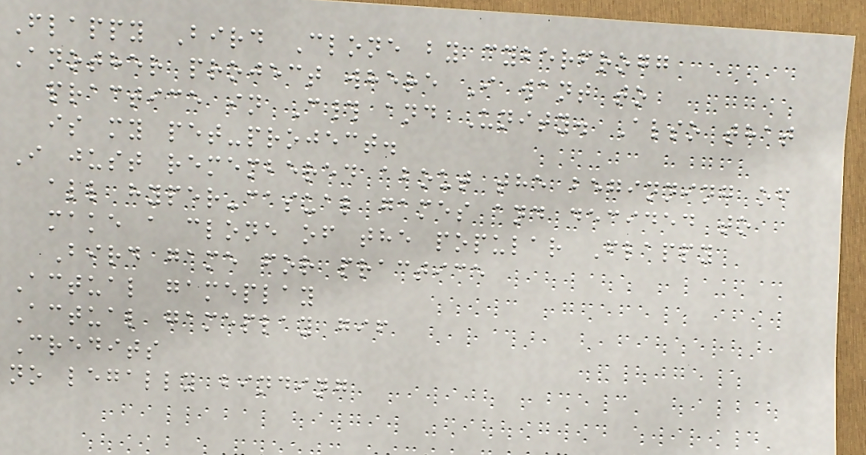Flappy Bird Clone by cyberfrogg
Another project where I want to
practice in C# and Unity. Also that
is my pet-project.
I just remembered about the beginning of
all hyper-casual games and decided to
make a clone of the popular Flappy
Bird game for practice
Actual gameplay
Actual gameplay gif
Credits
no legally binding
